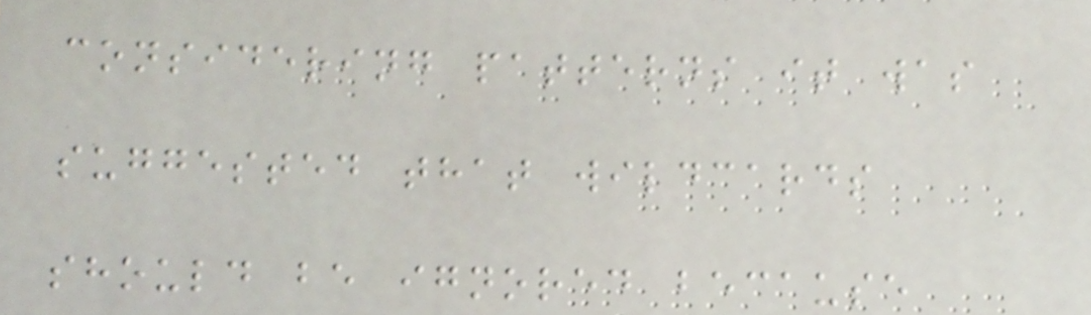considering patterns it was
suggested that wildcards
should be ignored because
